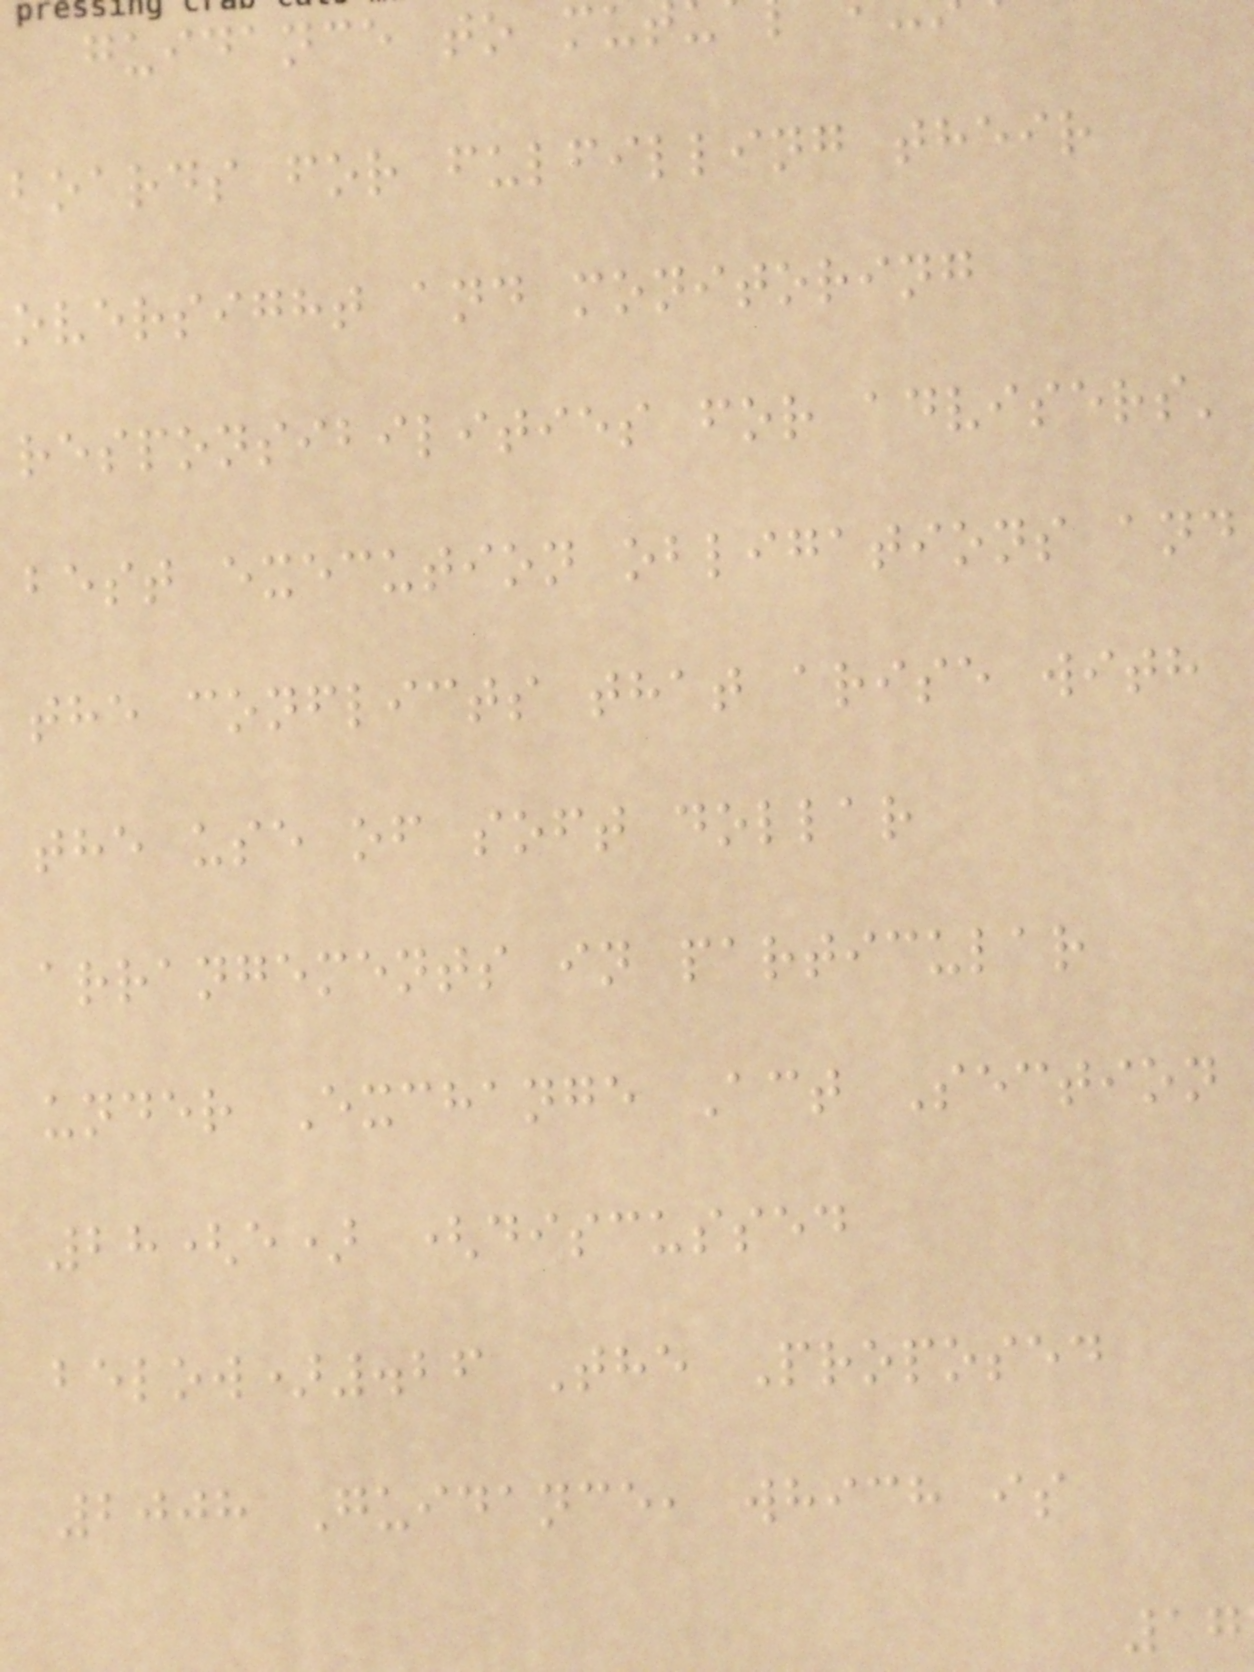guidance to mu
boards for fulfilling their
oversight and monitoring
responsibilities for advisers'
best execution obligations and
the conflicts that arise with
the use of soft dollar
arrangements in particular
under Exchange Act Section
28(e) (discussed
below).26 The Proposed
2008 Guidance, which is
